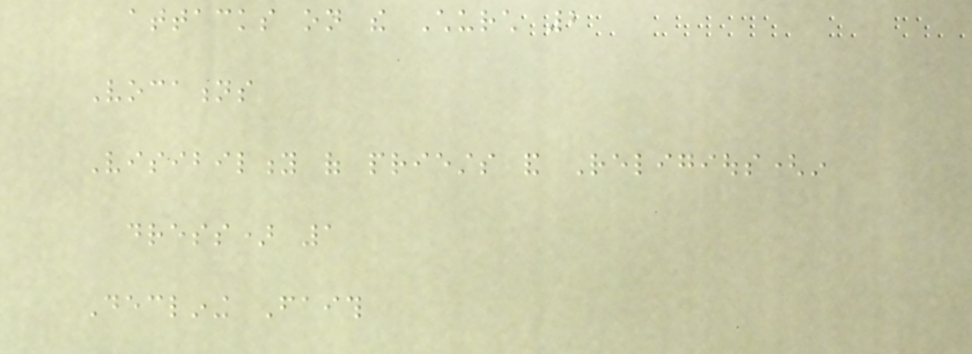attacks on the Church 2
Vocations
Visibility of priests and Religious(in
dress) 1
Declining Faith
